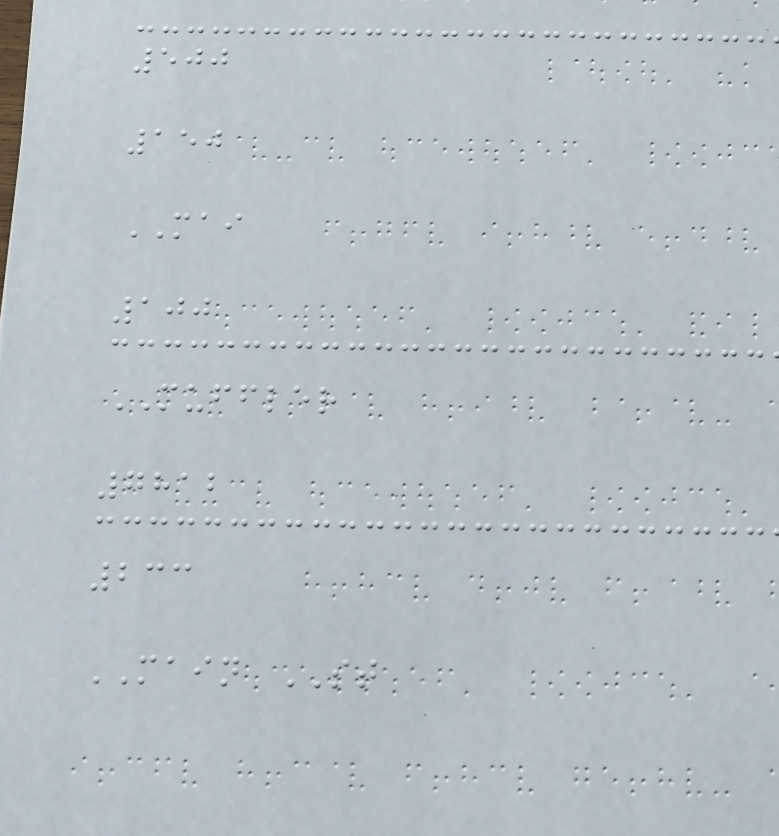500
150
MAI
100
MUFFLER
7812
233
MAIN ST
